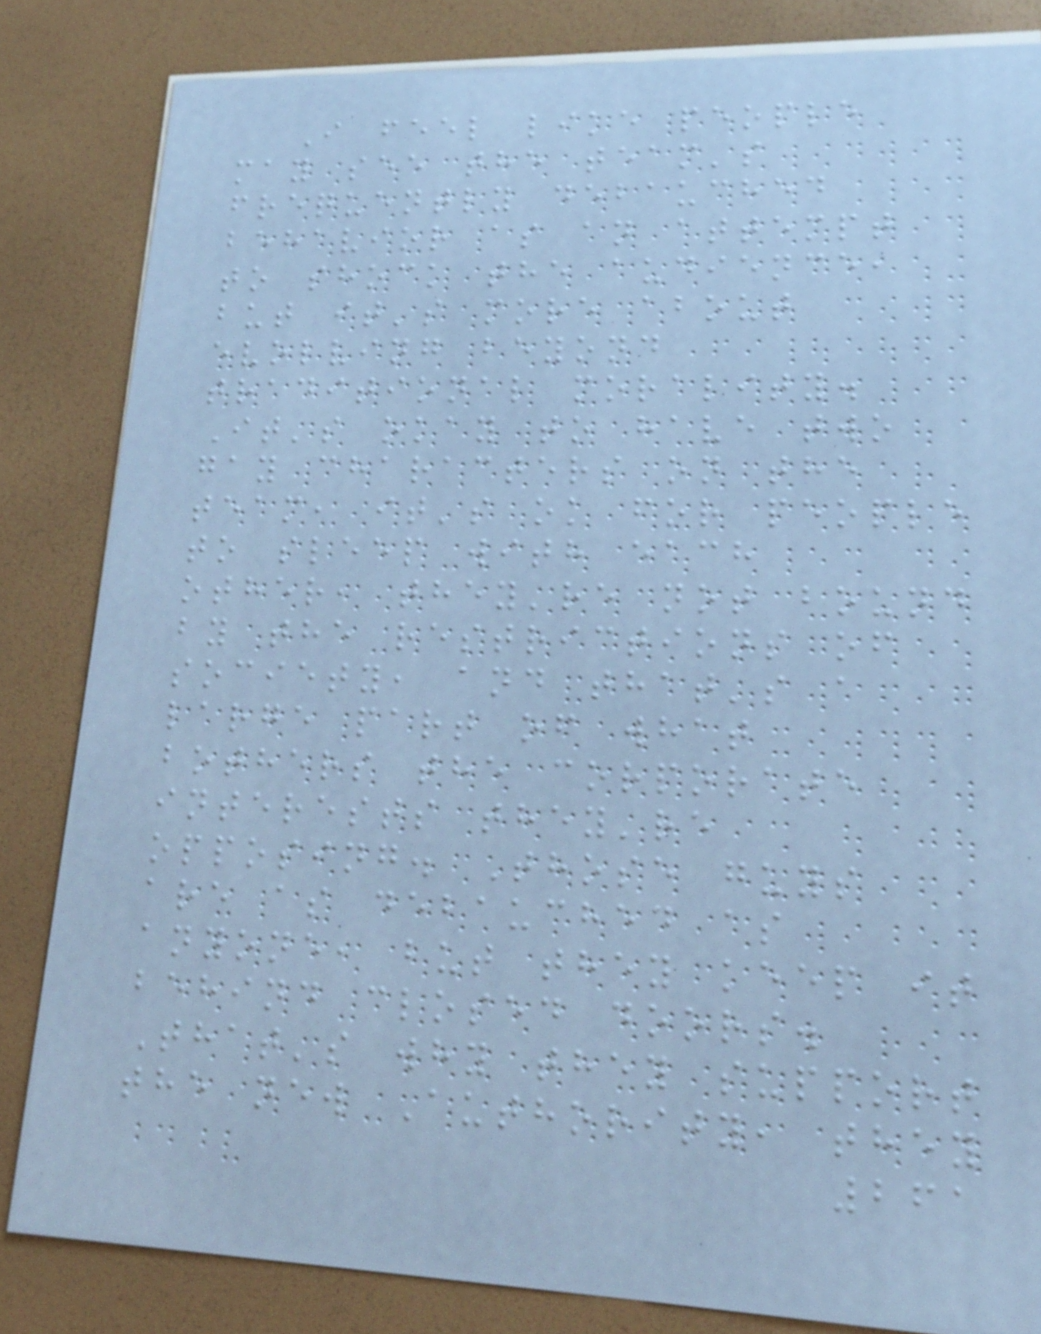I feel like people
may see the team's
frequently debauched
behavior as an attempt
to shock the audience,
but it's more about
evolving beyond
traditional morality.
It's okay to have two
gay characters on the
team, it's ok for people
to sleep with each
other, they're not bound
by the restrictions of
society, and that's a
large part of what
bothers the corporate
interests they're
opposing. Those guys
are as debauched as
anyone, but they keep it
behind closed doors.
That's why they support
the new Authority, they
261
